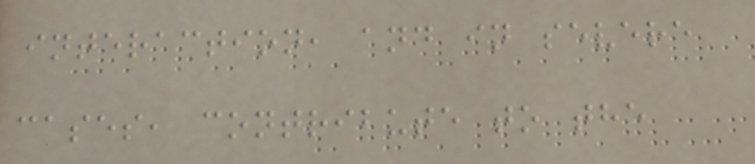interaction, and in severe
cases, contribute to the
